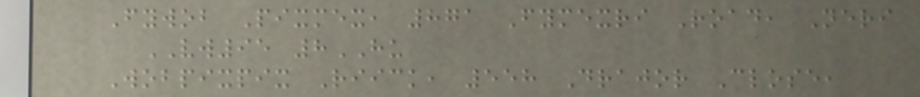Fywob Pixmex, 871 Fymexri Road, Neri
VW95 8HU
Wobpixpix Riick, 558 Drajor Close,
